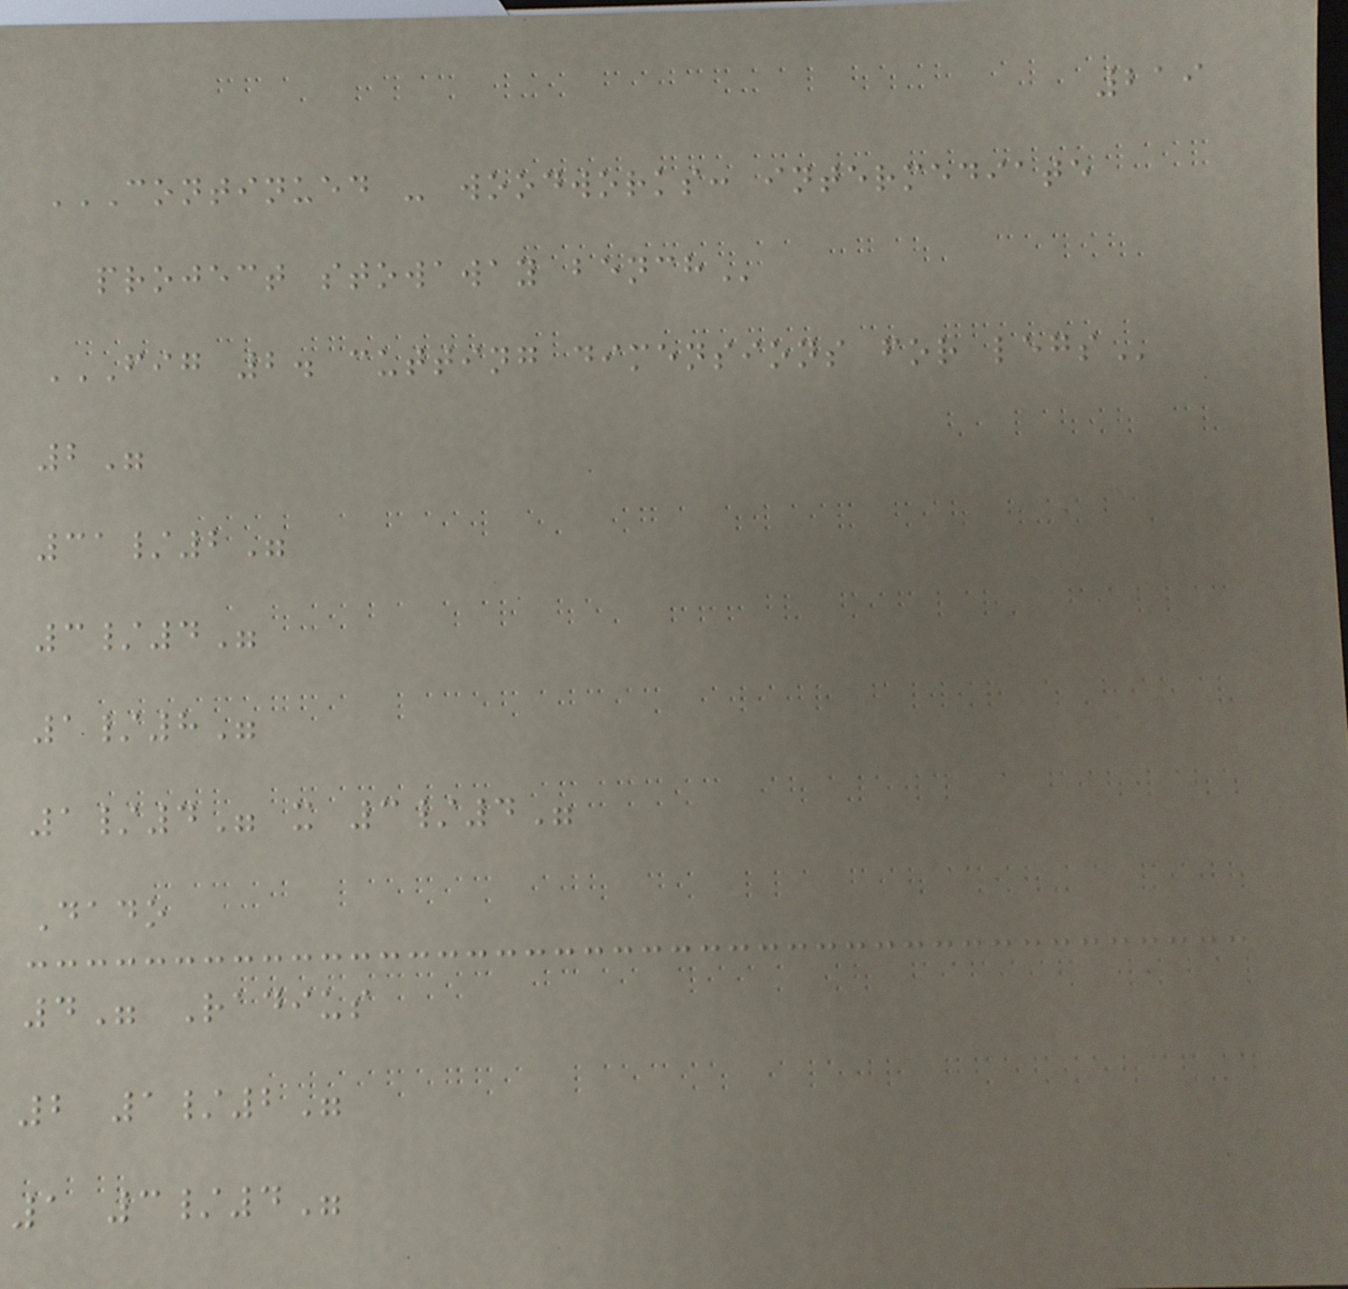219
CONTINUED - WOODWORKS: INTERMEDIATE
PROJECT STOWAWAY BENCH
FIG 2. CUTTING DIMENSIONS FOR LEGS
2"
31/2"
3/4"
1/8"
1/4" x 3/4"
Dado
4" Radius
2 1/2"
1 3/4"
